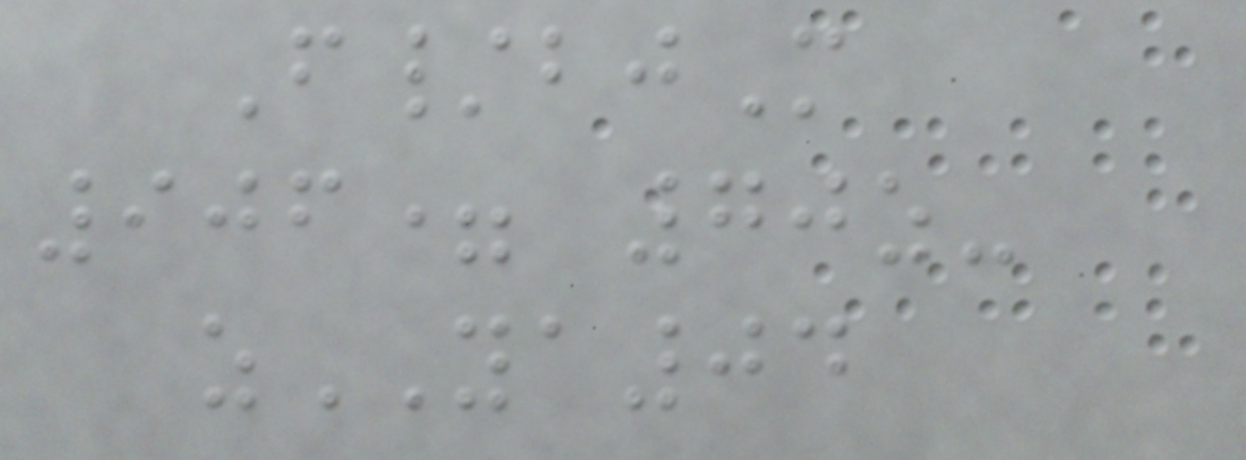F/bjM
906= 70z-
zYA04
